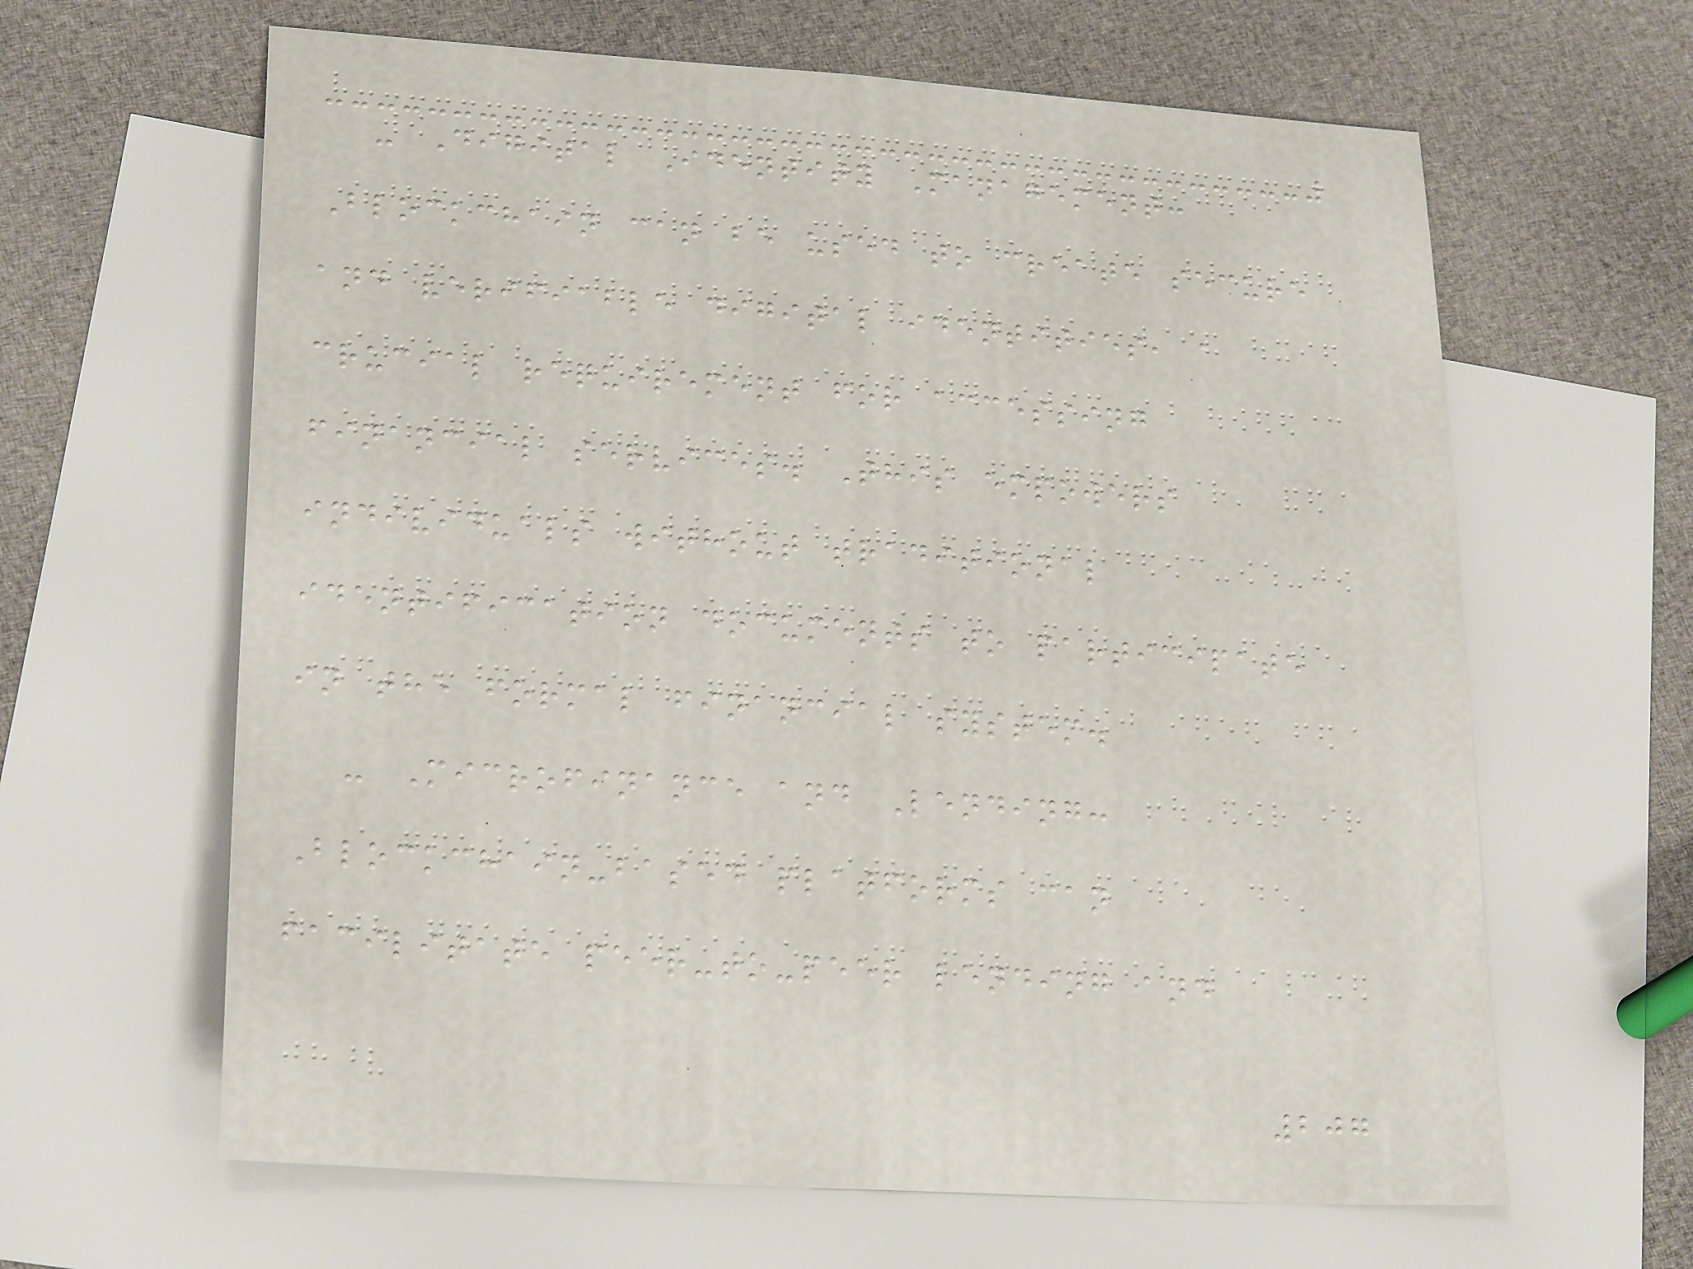- Digital Identity Management:
Blockchain can be used to create secure
and verifiable digital identities, a
crucial requirement for accessing
financial services. This empowers
individuals without traditional
identification documents to participate
in the formal financial system.
- Microfinance and Lending:
Blockchain-based platforms can
facilitate peer-to-peer lending and
207
